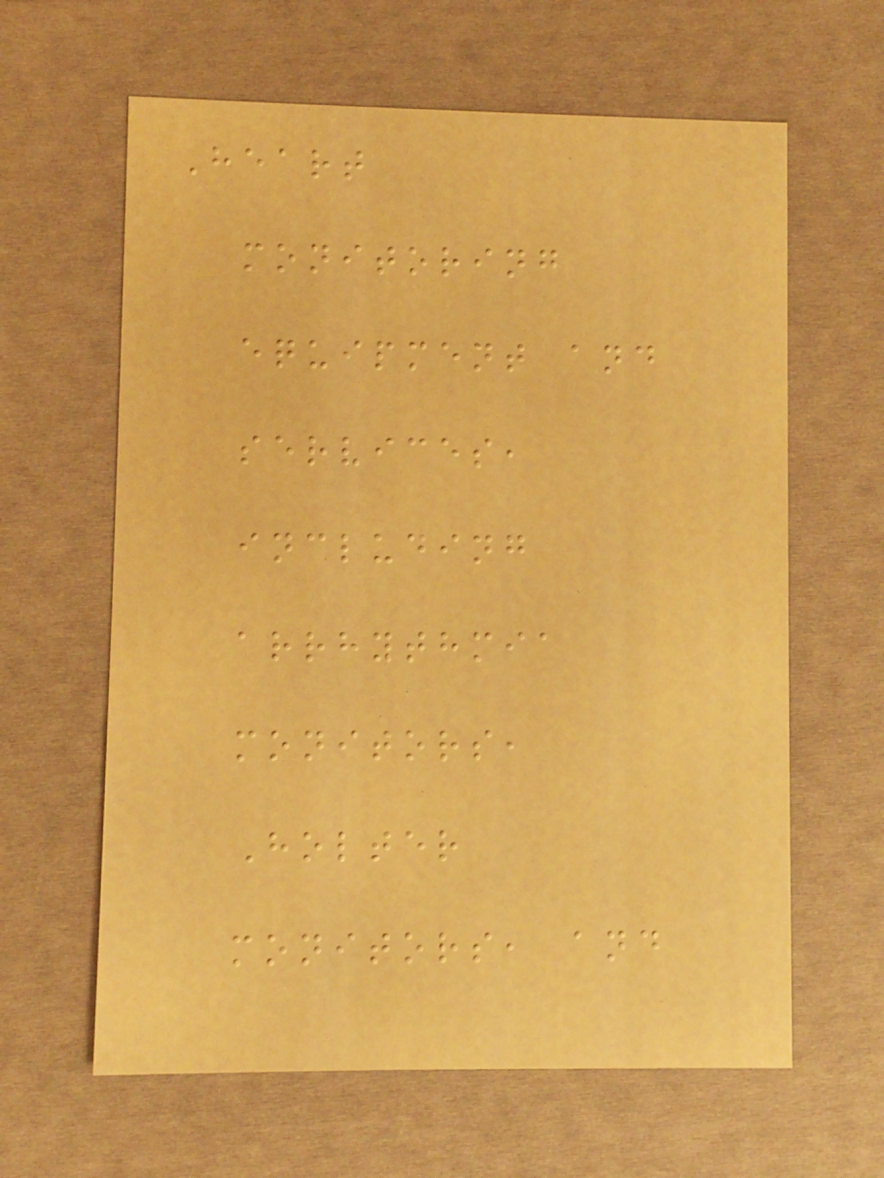Heart
monitoring
equipment and
services,
including
arrhythmia
monitors,
Holter
monitors, and
